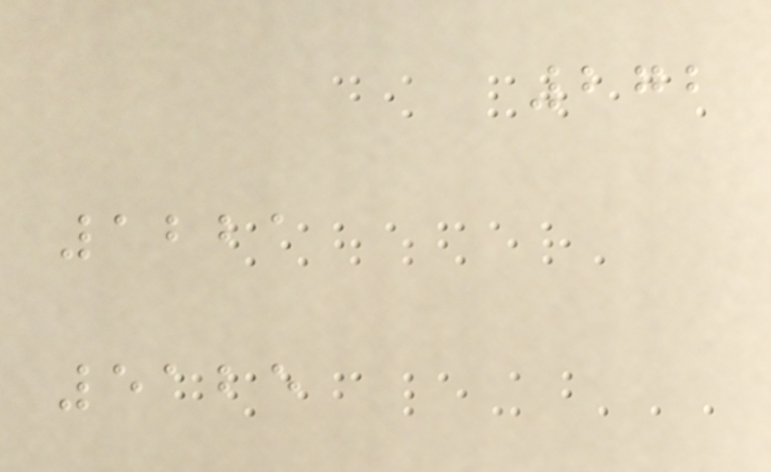272
1221
5125
